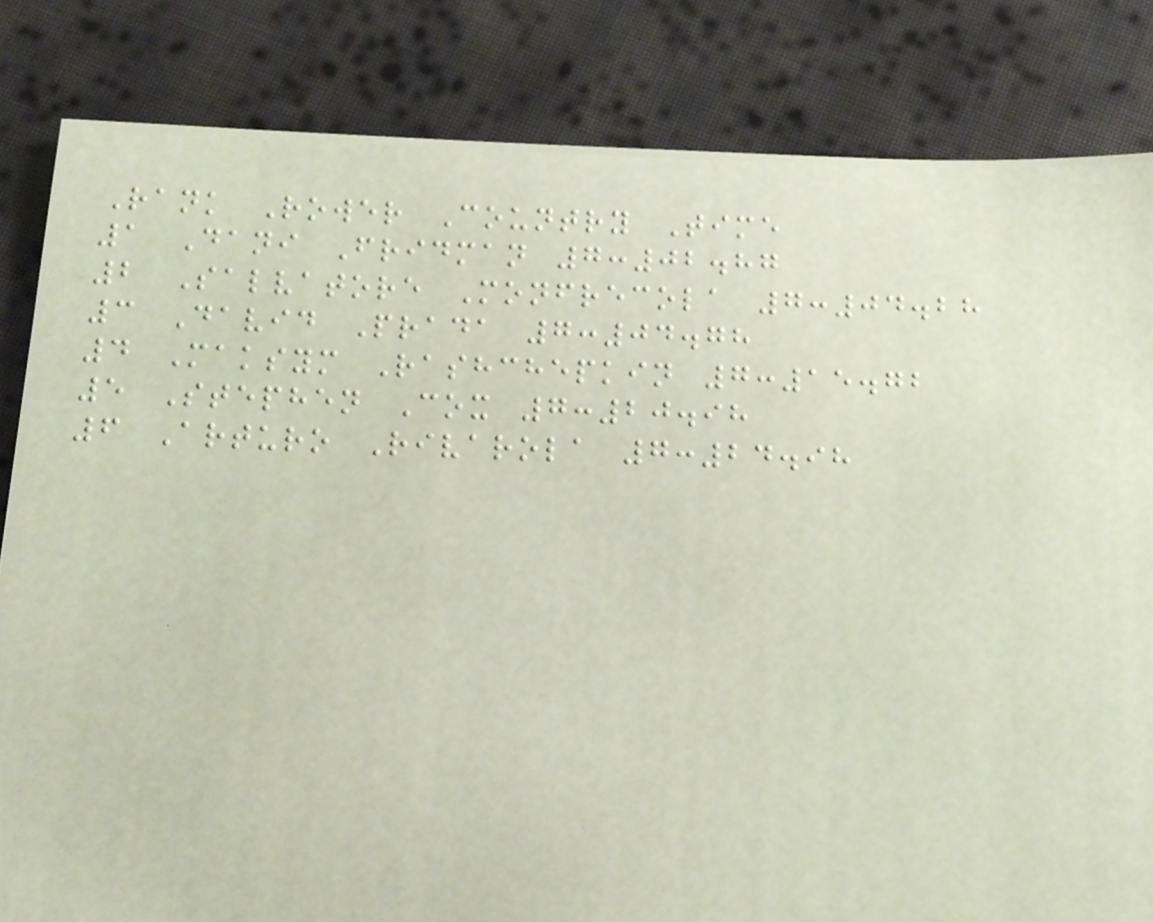Rank Rower Country Time
1 Dani Fridman 7:02.87
2 Salvatore Monfrecola 7:04.28
3 David Prada 7:04.78
4 Maksym Rashchepkin 7:15.72
5 Stephen Cox 7:20.98
6 Arturo Rivarola 7:24.98
